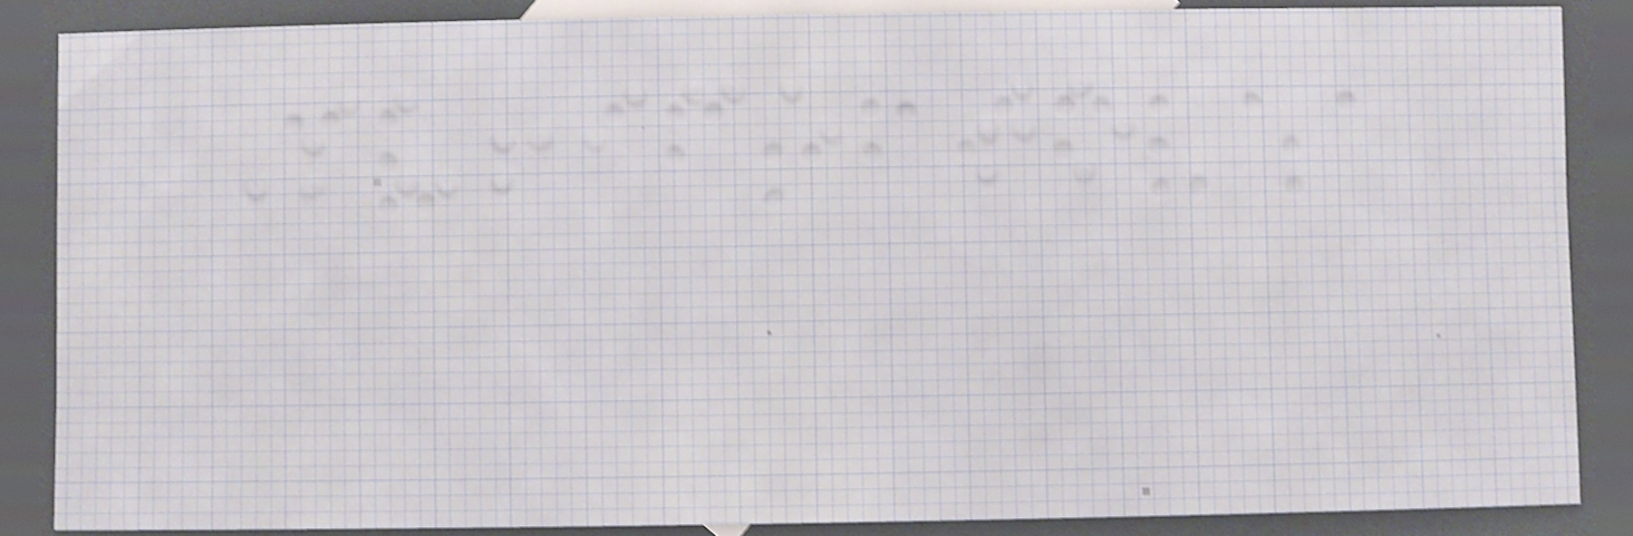Suffice to
